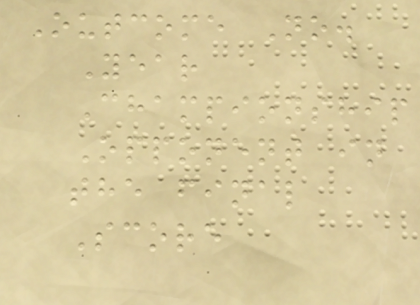Outcome No.
Year
Championship
Opponent in
the final
Score
